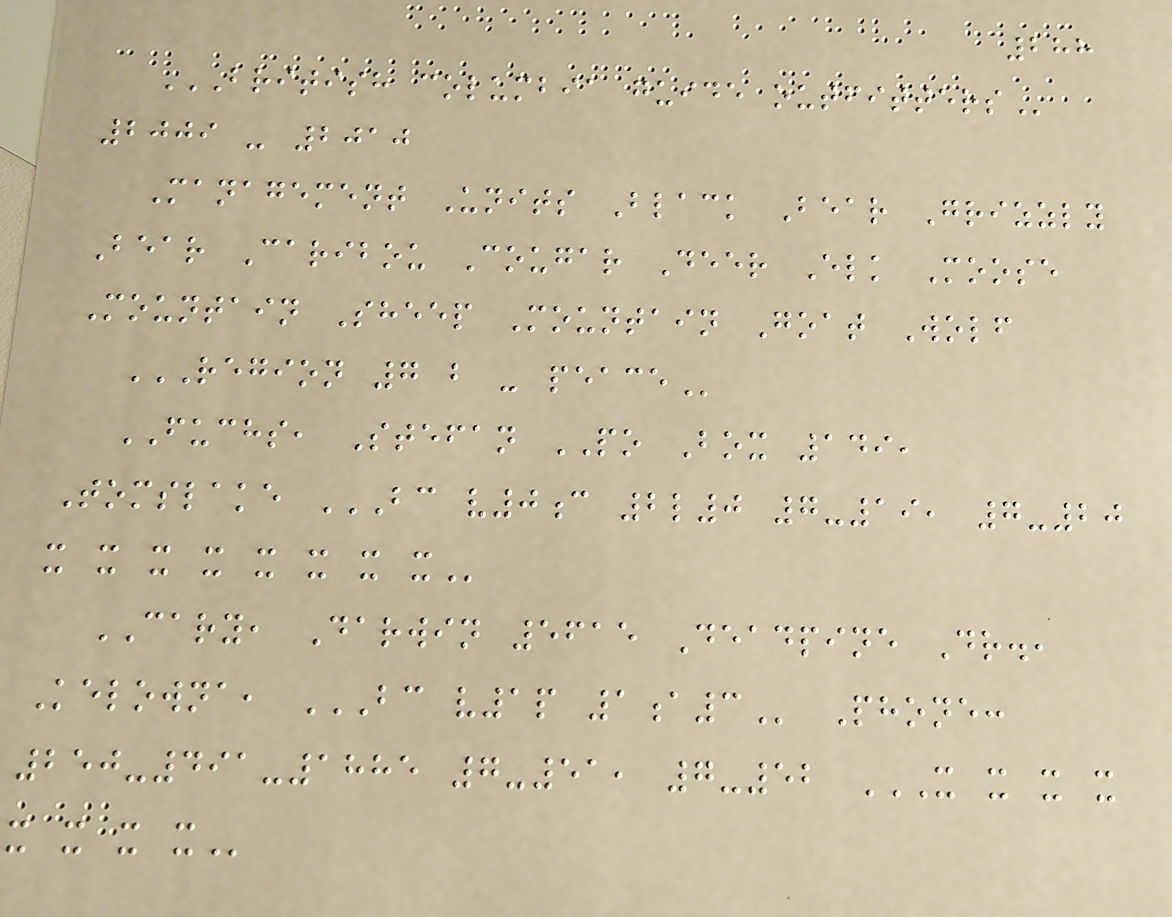288
BRITISH COLUMBIA GUIDE OUTFITTERS
2009 - 2010
Management Units Black Bear Grizzly
Bear Caribou Cougar Deer Elk Moose
Mountain Sheep Mountain Goat Wolf
REGION 7 B - PEACE
FUCHS, Stefan PO Box 149,
Tomslake BC V0C 2L0 7-19, 7-20
X X X X X X X X
CARY, Darwin 5615 Deadpine Dr.,
Kelowna, BC V1P 1A3 Phone:
250-491-1885 7-51, 7-52 X X X X
X X X X
